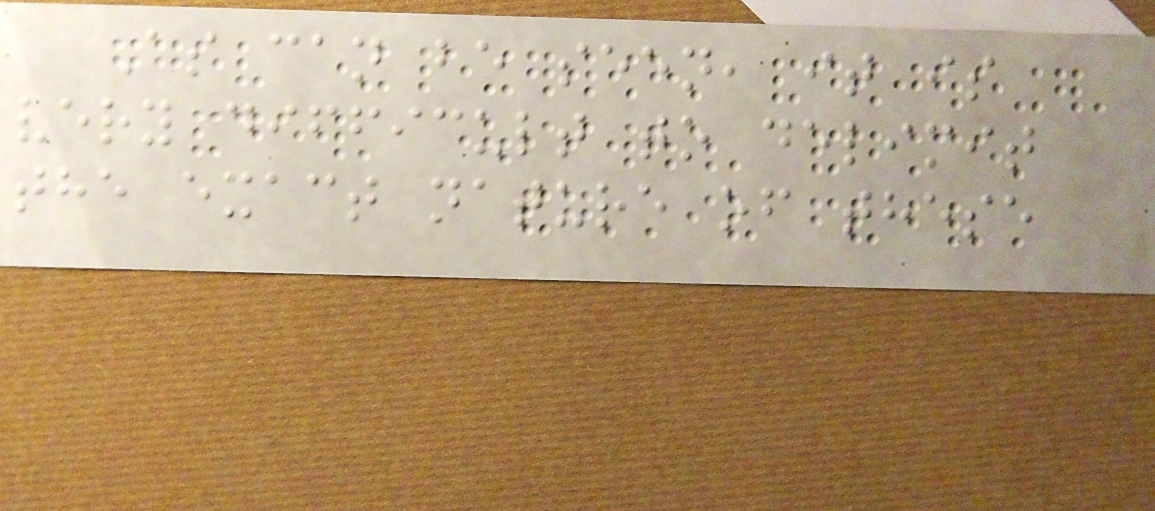As can be seen, it is
very difficult to delimit
the exact nature of these
